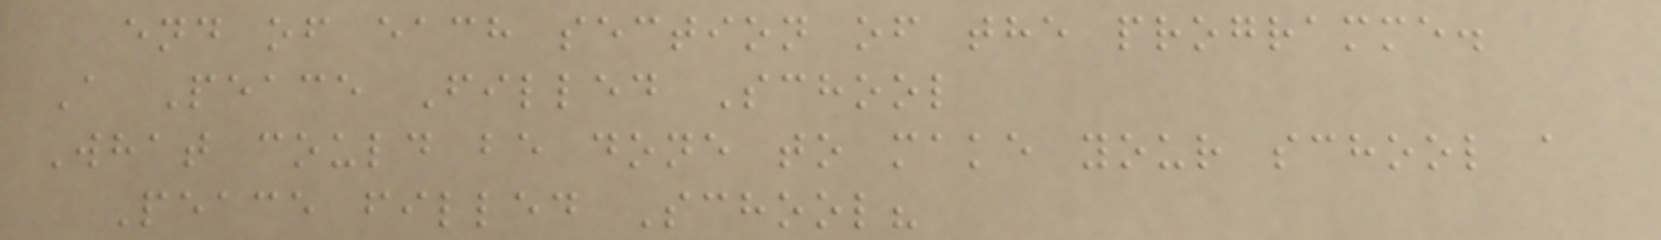end of each section of the programme.
A Peace Filled School
What could be done to make your school a
Peace filled School?
